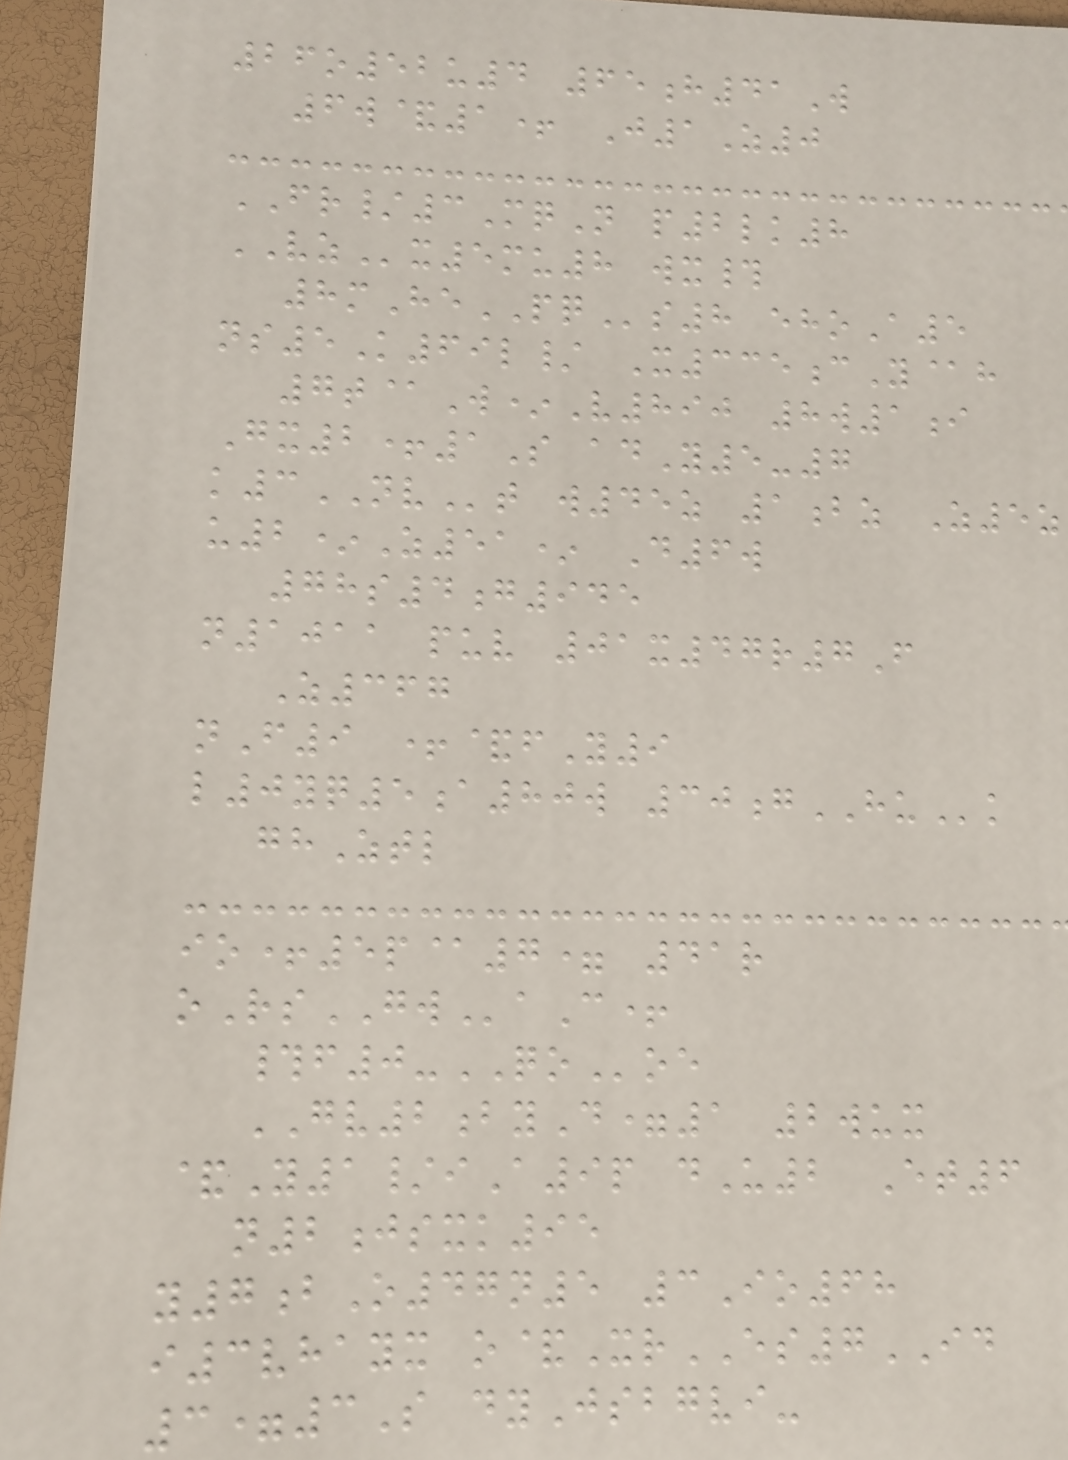26o52u4 65h41W
6w&1+ J1Z0
FR/3MqN p2lk8
VZx5mu8 wx#
8mHePQs8 ehoA5
ns5K69l/ X335cY@h
7t@W*V890 8w1i
Gx2+1S adY5-7
k3NVt w45z 1bz Z5z
u2*Z51* D6w
78s4g945
n1011 puv 01x47r7F
Z367
nF9 +&fY9
l0yq5a80w 30gHUk
ghZtl
io+5p@7= 41r
oRsGWaC+
#f0-QOoe
GV2byD=1 2wux
&Y1/iA9p dU2 Et6
n2jsxk95
y7bO47n5 3Io68
i3vhayx o&XrES7ID
3=3S dyJsbgvi-
